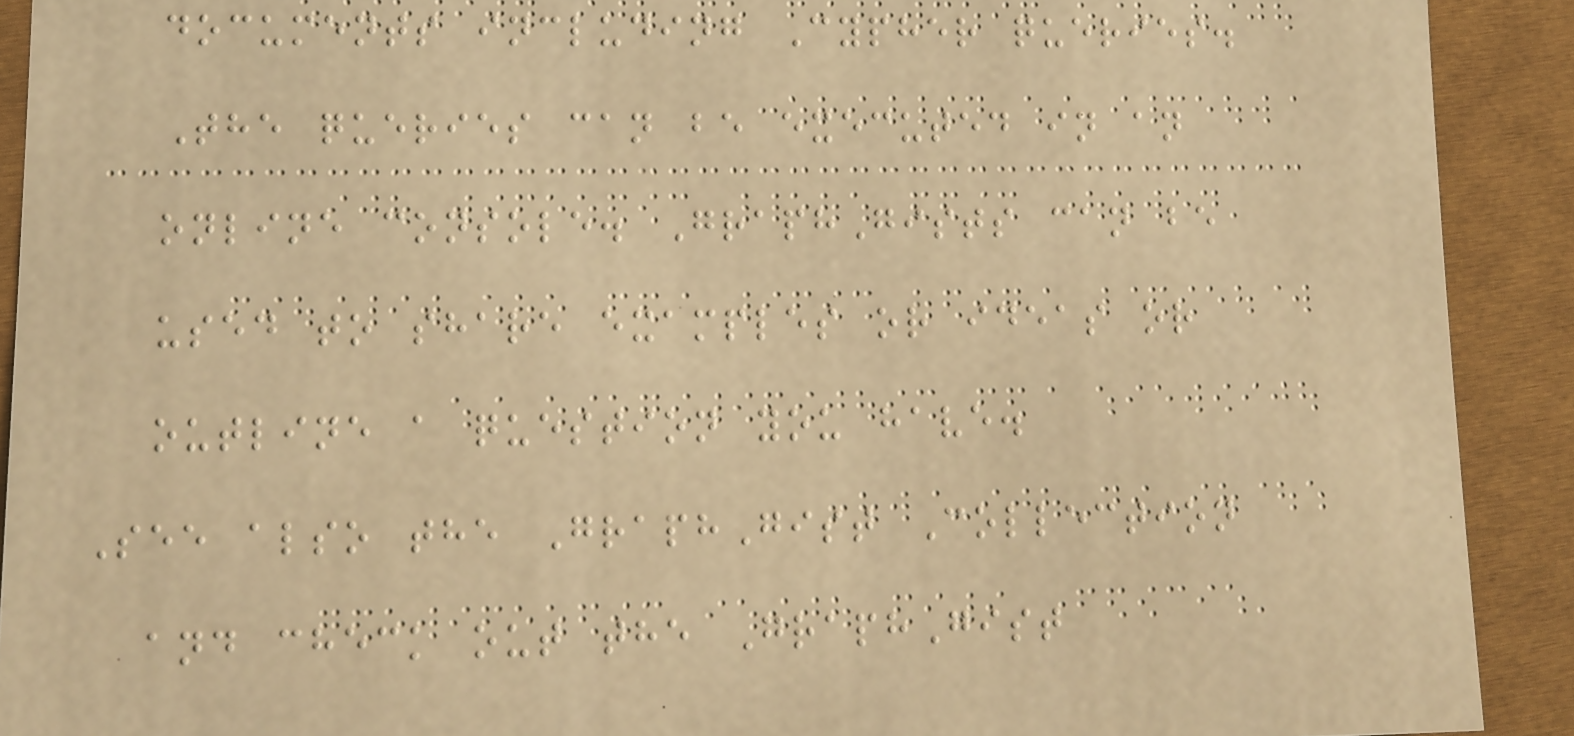documents including Cypher queries.
The queries can be executed in an
online console. GraphGists can be
used to share examples or ideas or
outline a question you have.
See also the GraphGist Collection
and check out the GraphGist
